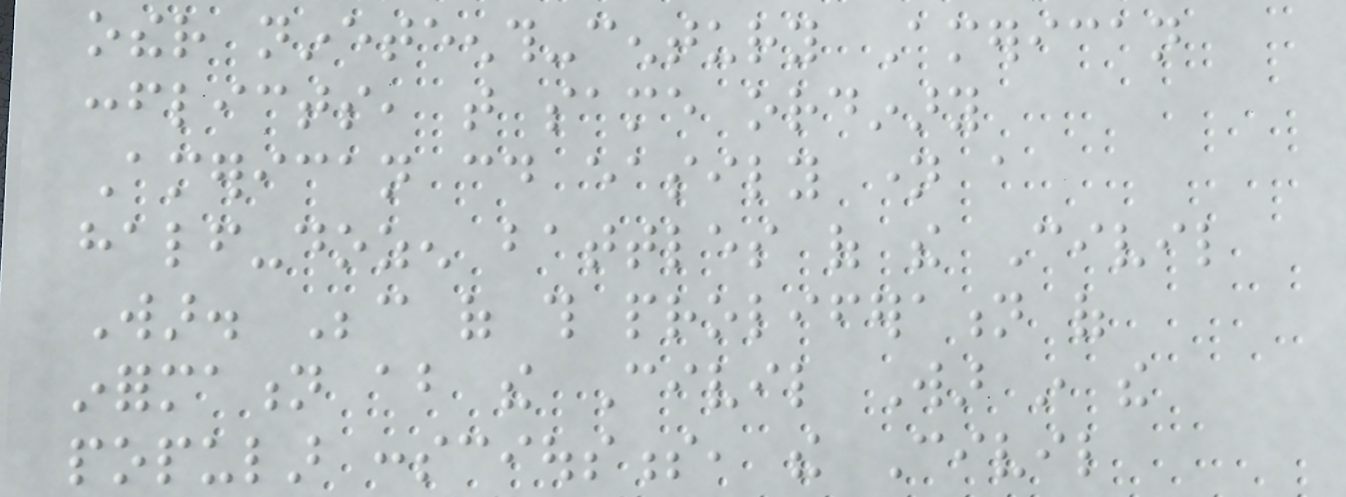other nineteenth-century American
conflicts, that same ordinary
American could easily name a
half-dozen battles of the Civil
War. Because of this proliferation of
information about the Civil War in the
popular consciousness, the Civil
